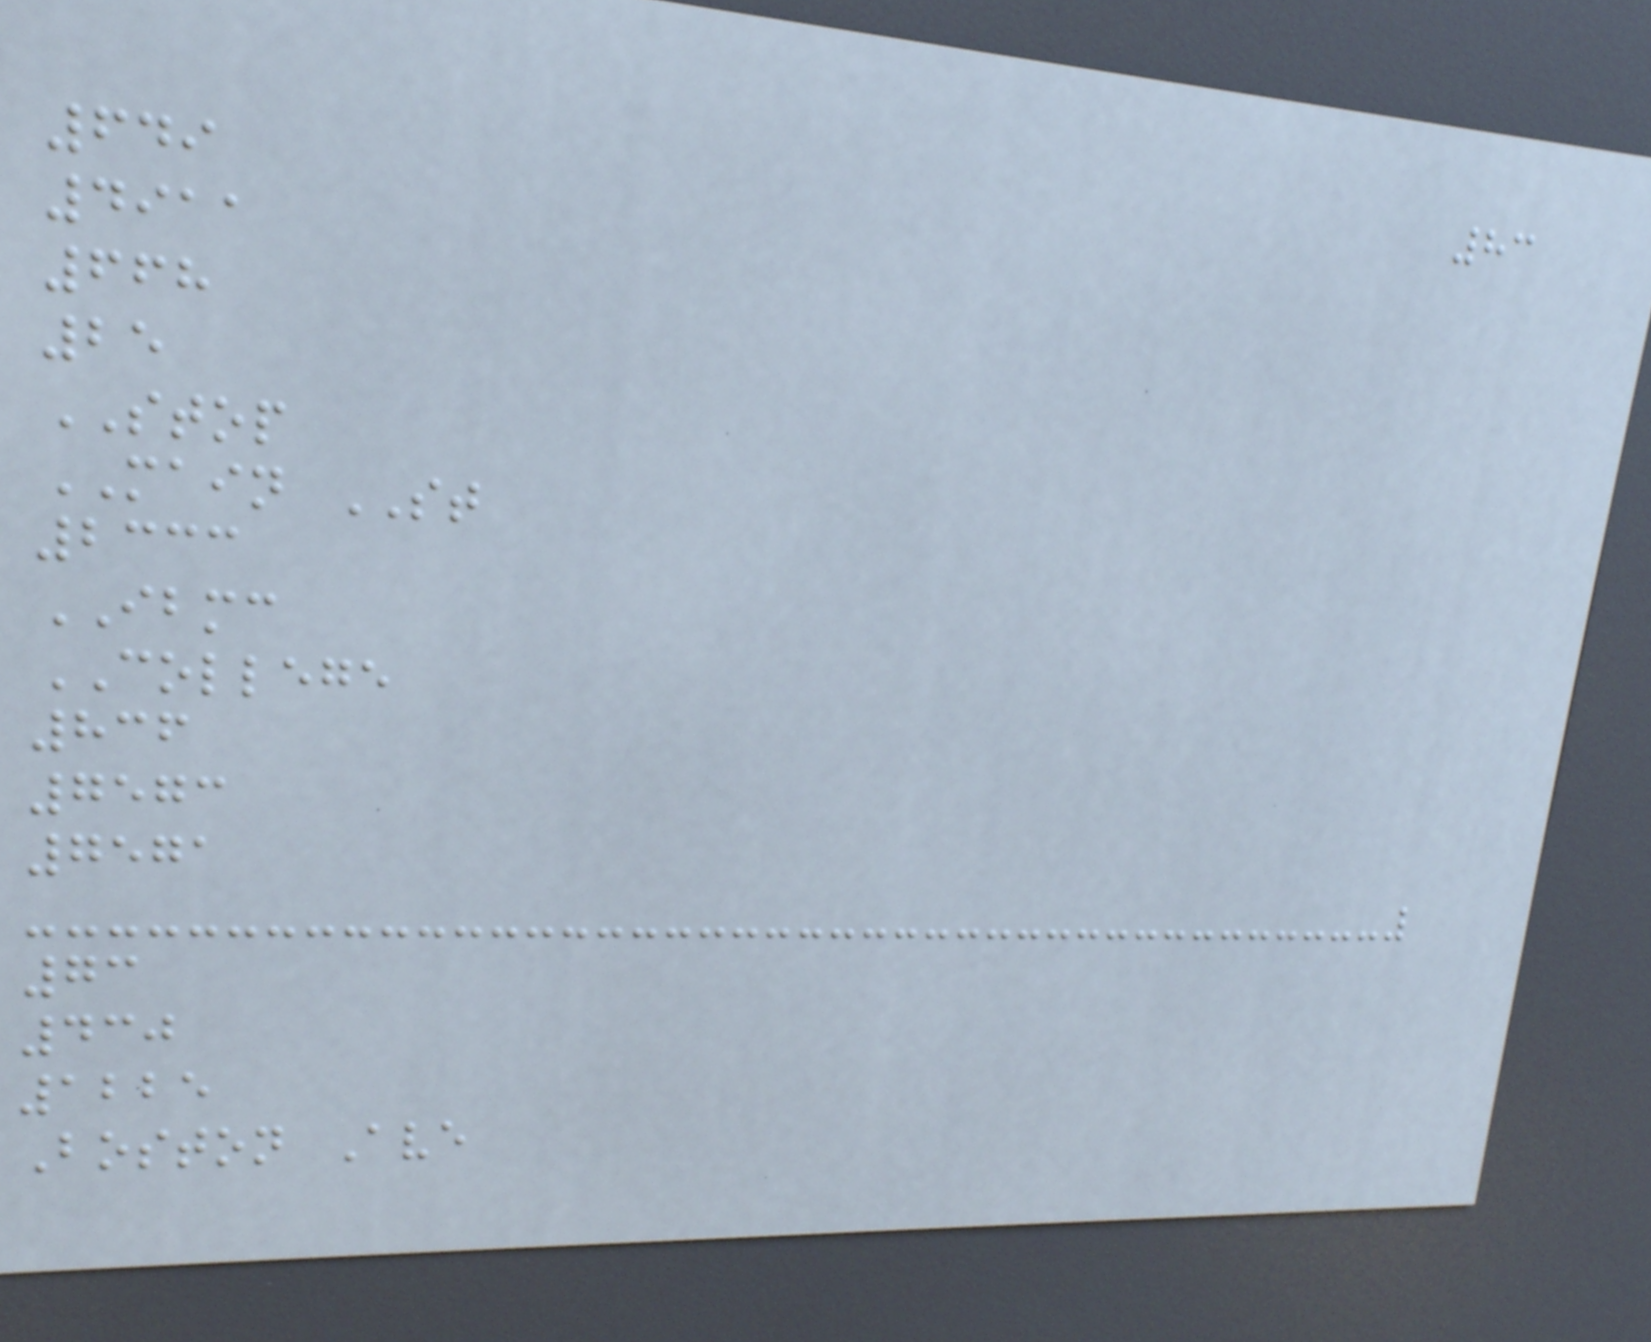83
649
4911
668
25
STOP
MAIN ST
2333
IBMC
COLLEGE
836
7573
7571
73
430
1225
Boston Ave
